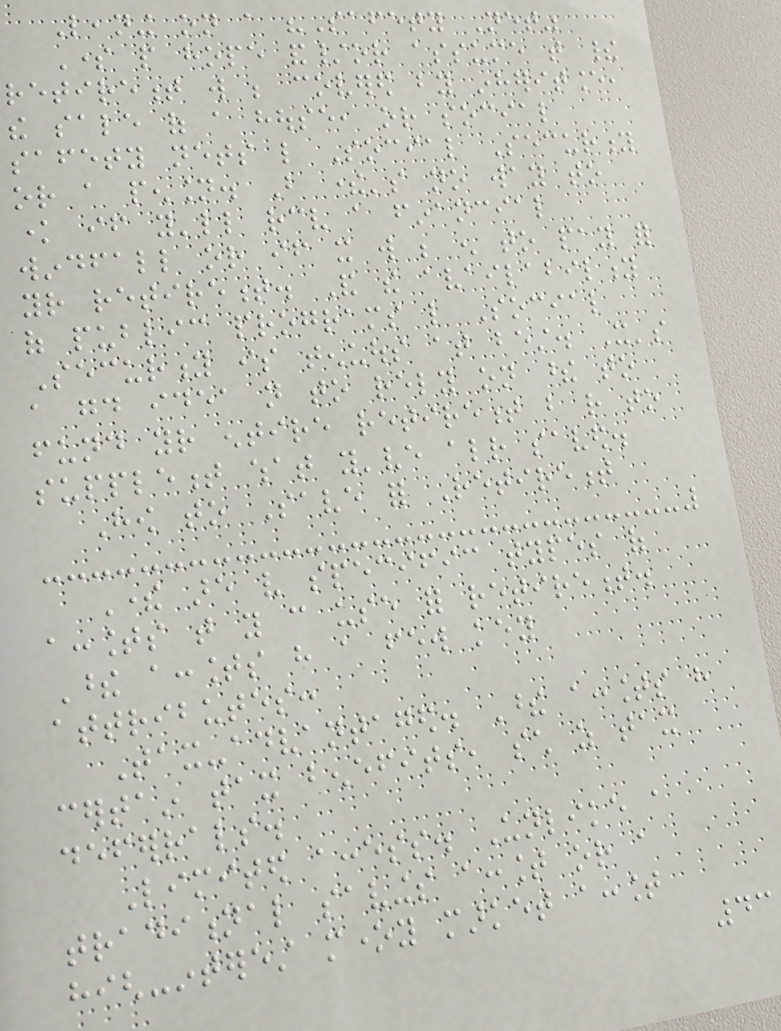Leaning on a "Safety Net"
Some people hope and/or assume that their
retirement will be covered by inheritance,
the sale of a house, or social
safety nets like Social Security
or a pension. But there's no way to
know if you'll receive a financial
windfall or if it will be enough to pay for
your retirement. And the availability
of public programs like Social
Security is tenuous at best. It's
a good idea not to rely on these to
fund your entire retirement but rather to
supplement what you've already saved.
How to Save for Retirement
There are very specific types of
accounts that you can use for retirement.
These accounts have a few key
attributes:
Tax-advantaged. These accounts have
certain tax benefits, such as tax
deferrals.
Limited access. Unlike a
traditional savings account or a
high-interest money market account
43
